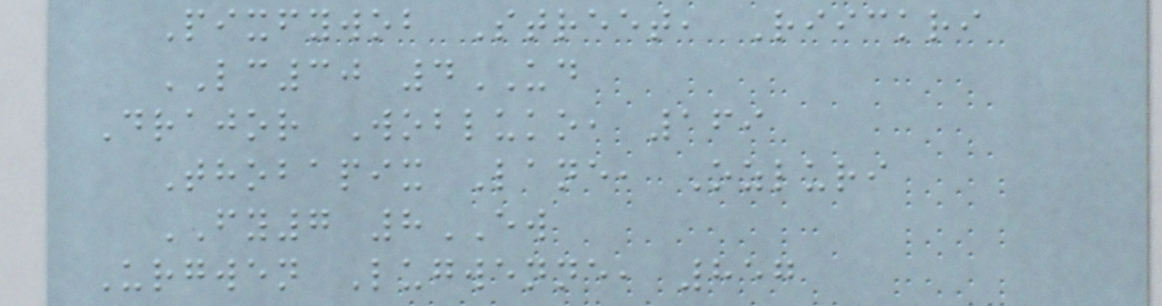Pixfywob Street, Riickri
LC30 4UD
Drajor Wobluko, 169
Thobapix Lane, Ozluri
FY7 8EW
Urgwen Lugwenne, 857
